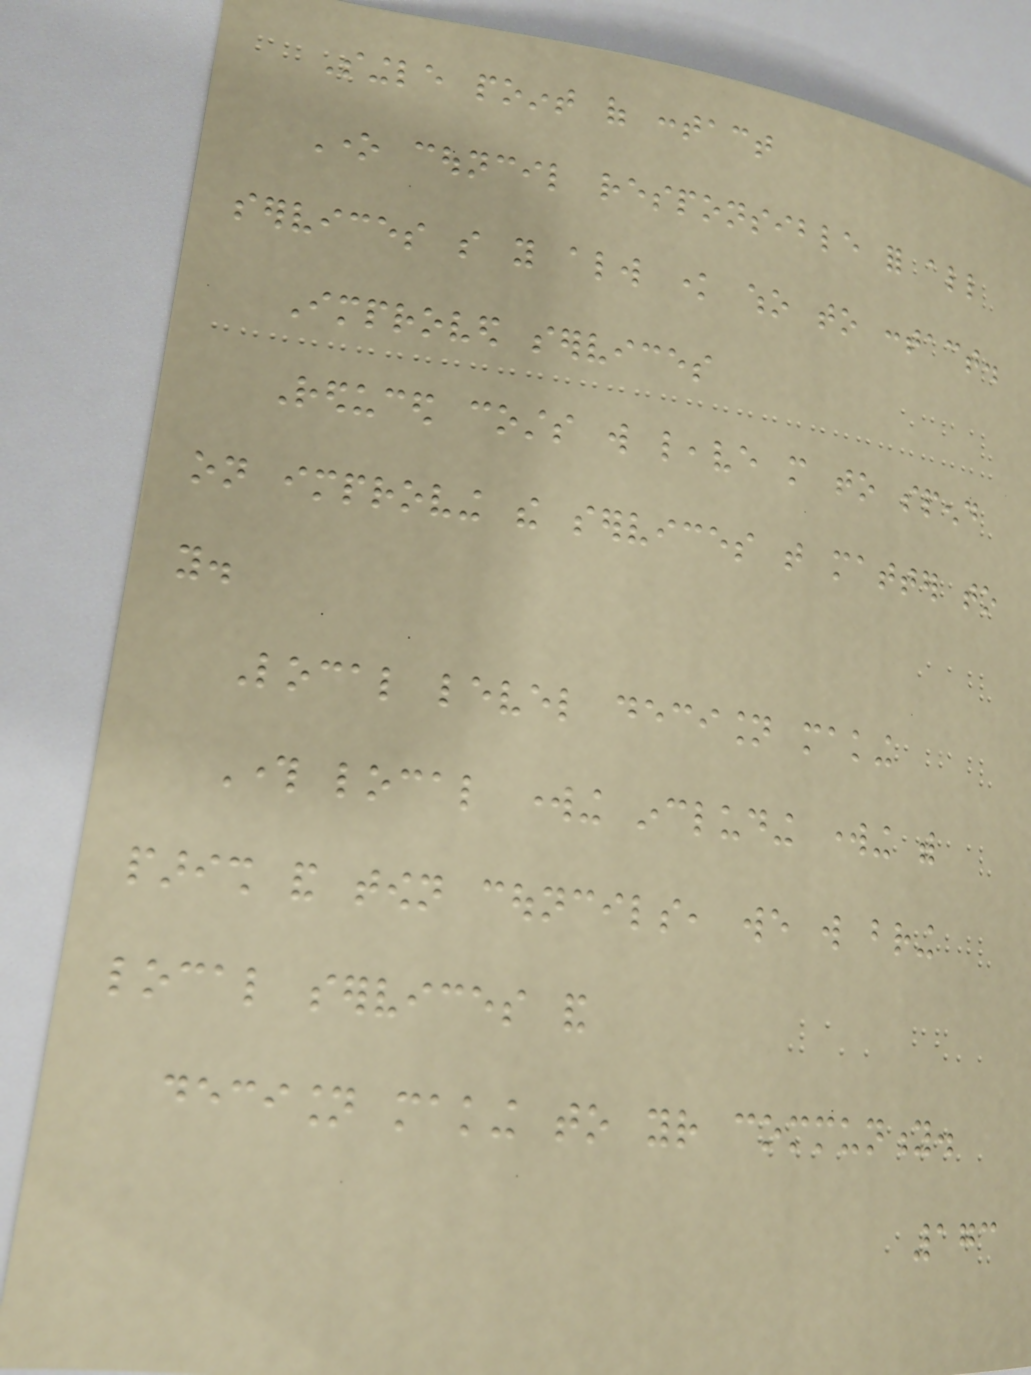Single point of contact
One council responsible for all
services so you always know who to contact.
Improved services
Reduced costs will leave more to spend
on improving the services that matter to
you.
Local level decision making
Through local working including working with
parish and town councils, we will bring
local services and
decision making to your community.
173
